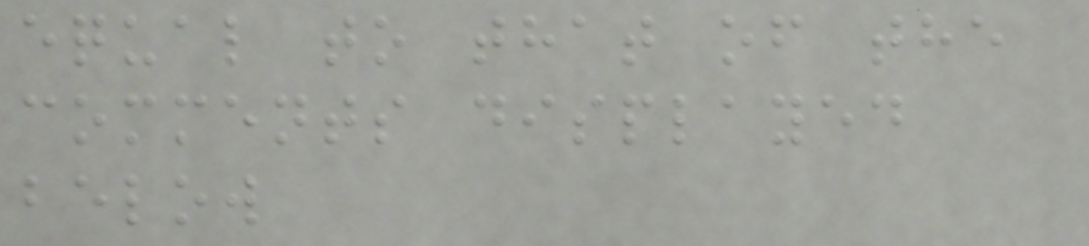equal to that of the
comments displayed
below
